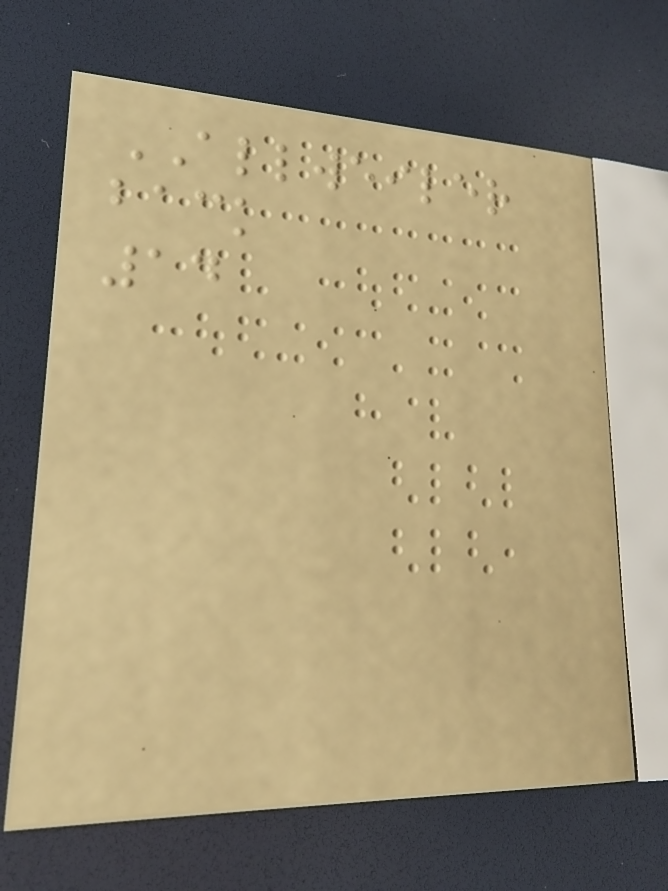ALLWEILER
back
14
